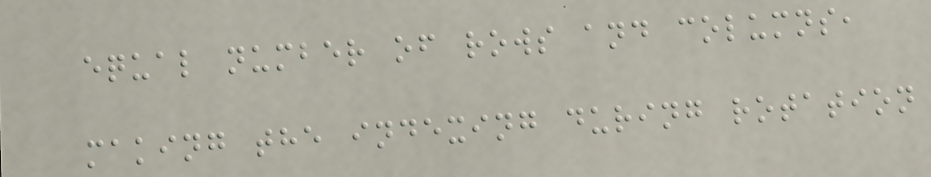equal number of rows and columns,
making the indexing during rotation
